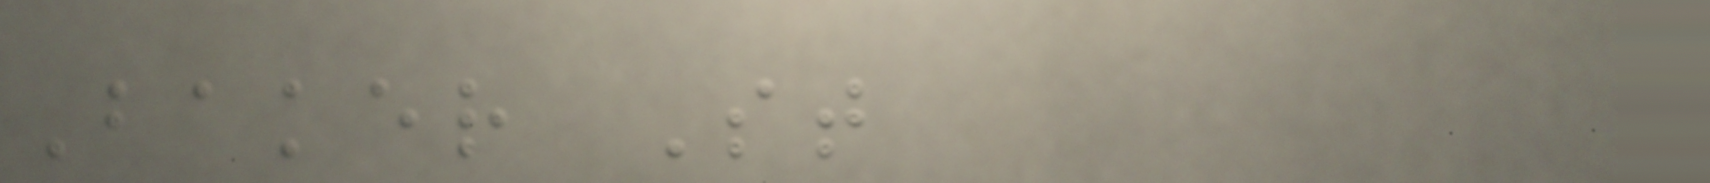Baker St
